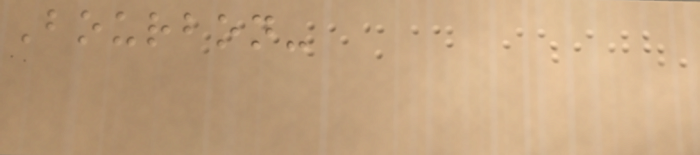Bourbon-
